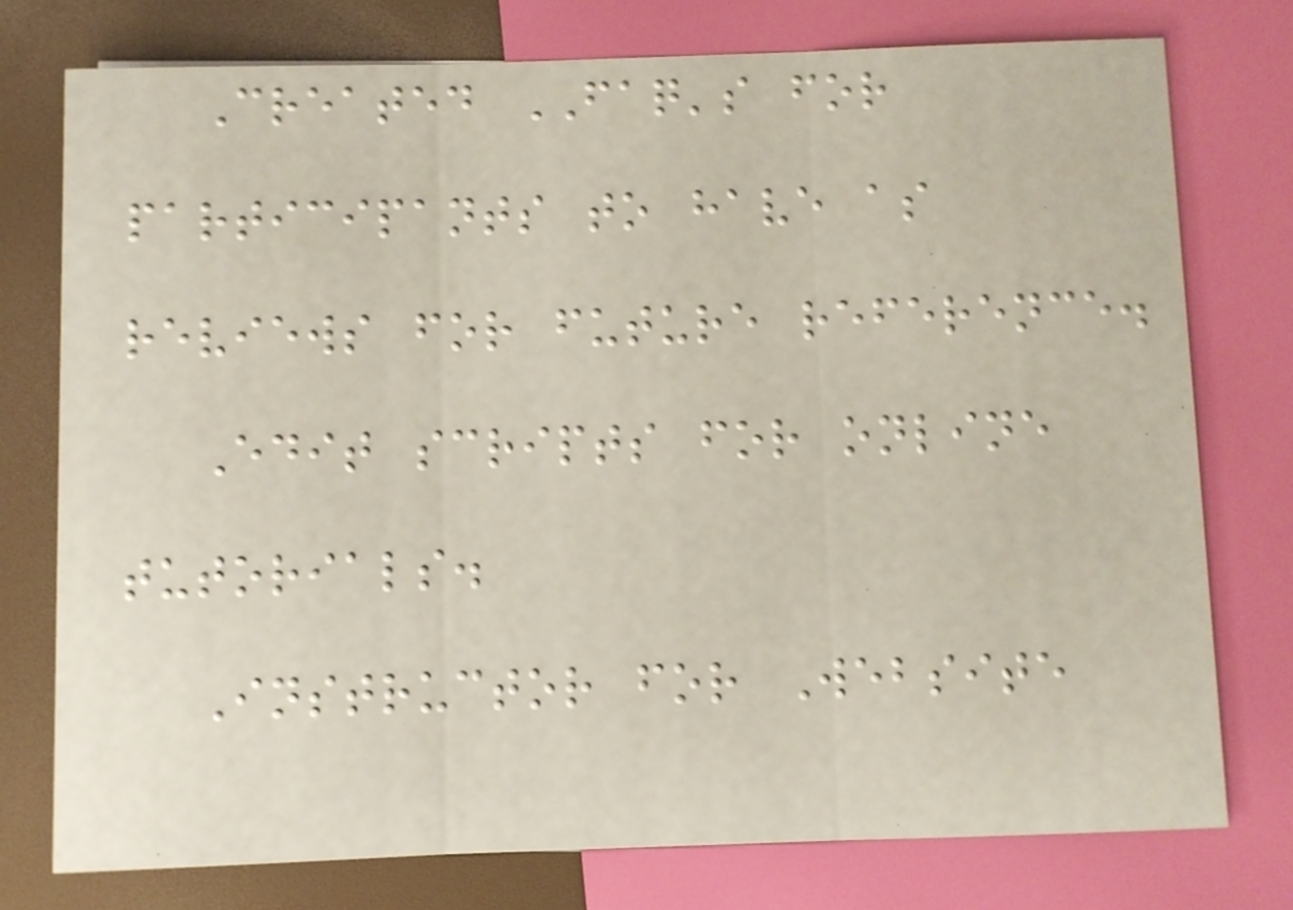Created FAQ's for
participants to have as
reviews for future reference.
Edit scripts for online
tutorials.
Instructor for Website
